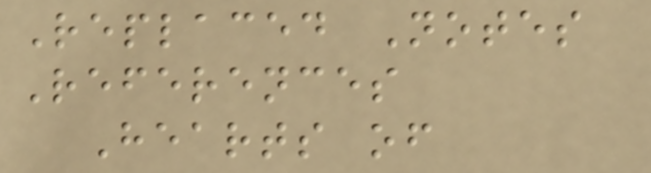Replaced Notes
References
Hearts of
